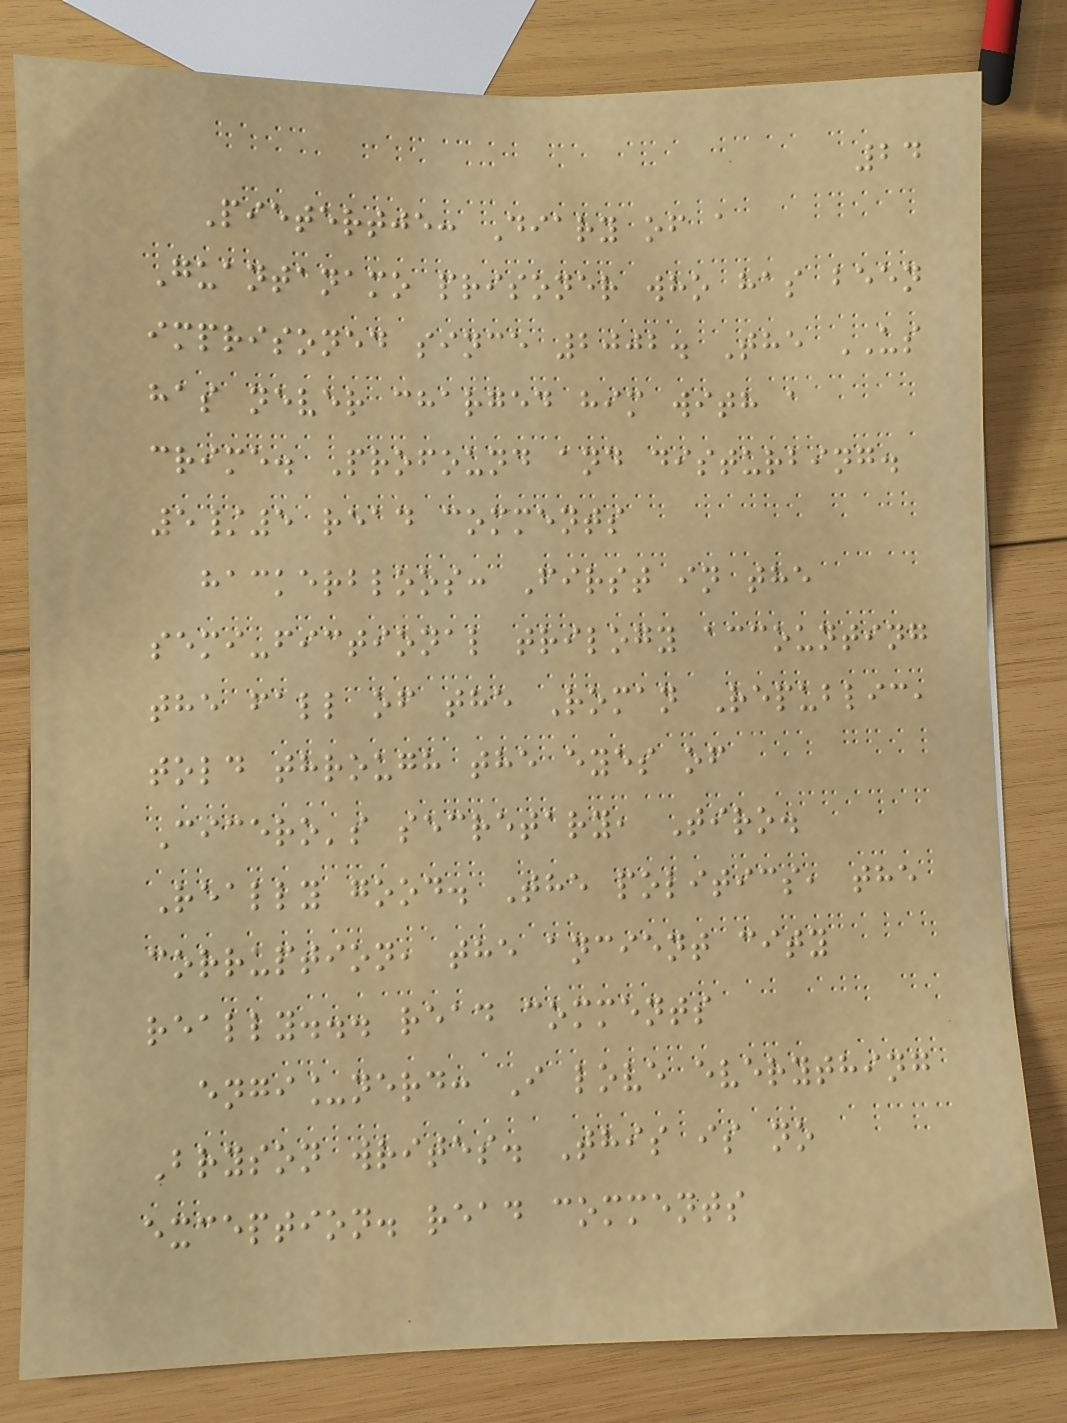24
Pietertje: Diary of a
Guantanamo prisoner who has been
imprisoned since 2002. The US
has never charged him with a
crime. Profound and disturbing.
5/5 read comments
hackerbloos: First in the
semi-fictional trilogy accounting
the fall of the Roman Republic,
told through the eyes of
Cicero's secretary, Tiro.
Really good. The politics, the
corruption, the ancient city
really... read comments
engi_nerd: I love everything
Bryson writes. This is no
exception. read comments
